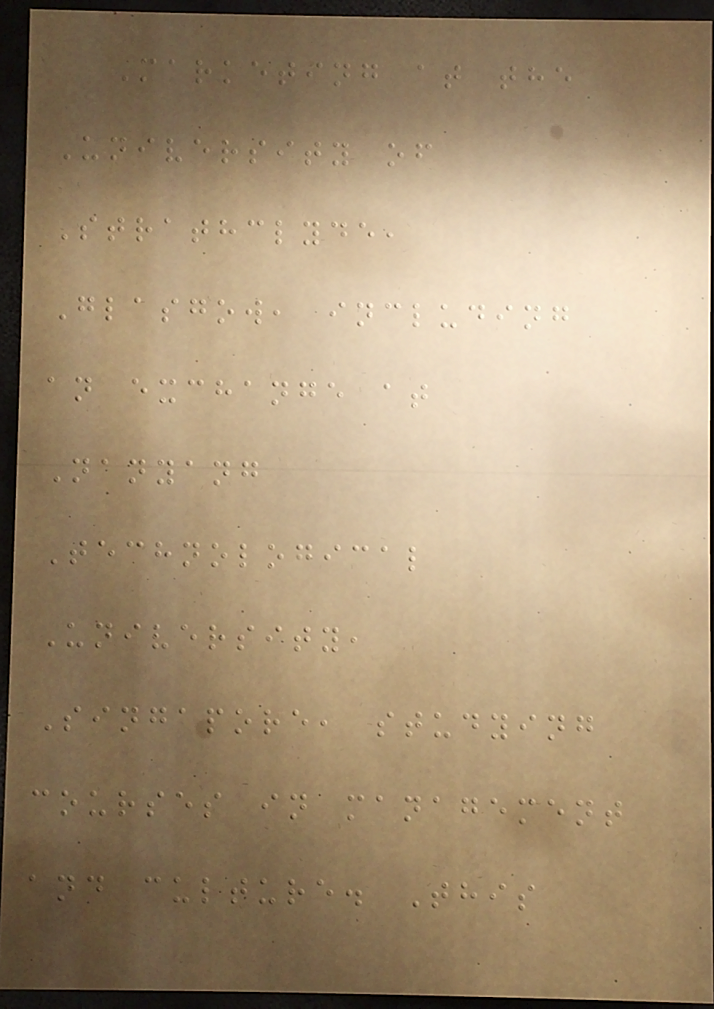Marketing at the
University of
Strathclyde,
Glasgow, including
an exchange at
Nanyang
Technological
University,
Singapore, studying
courses in management
and culture. This
